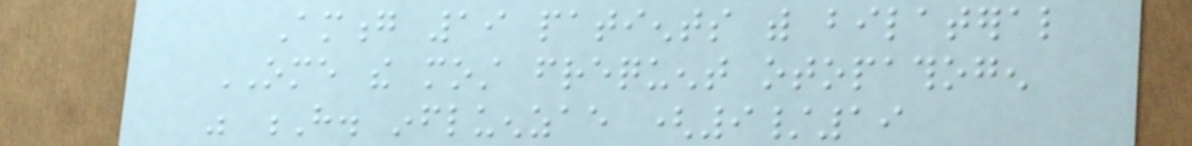Among 19 patients with bilateral
OME the most frequent otopathogen
was H. influenzae (9/19
